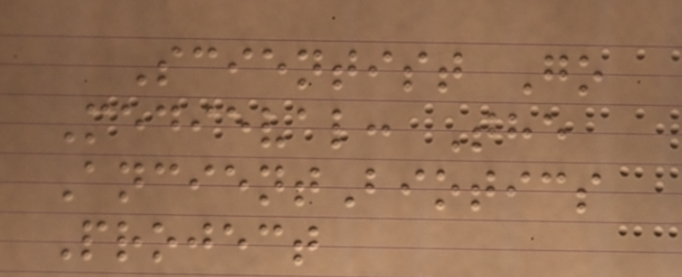Scientist Go
Medieval: The
AncientBiotics
Project
